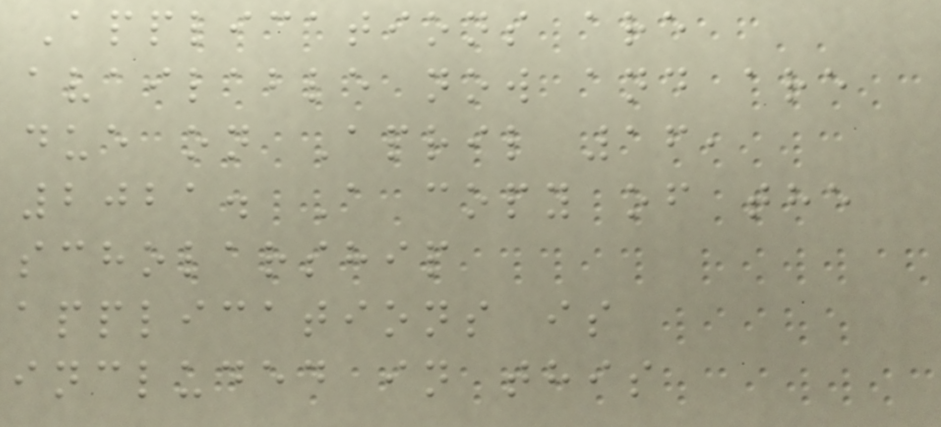Applications are
available now and are
due on April 16,
2021. A copy of the
scholarship
applications is
included in this
